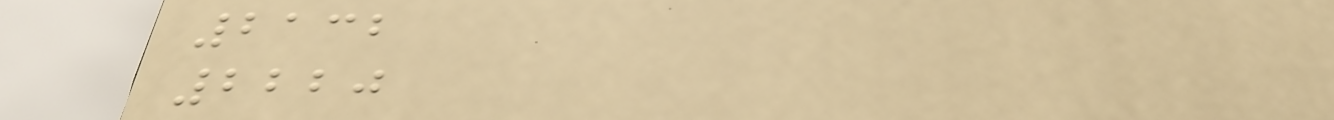2132
2220
